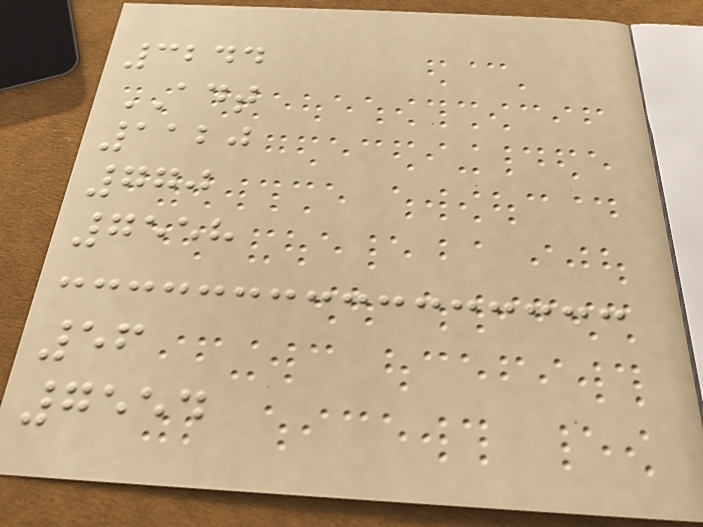3244
ADT
1120
770
7558
56
7554
